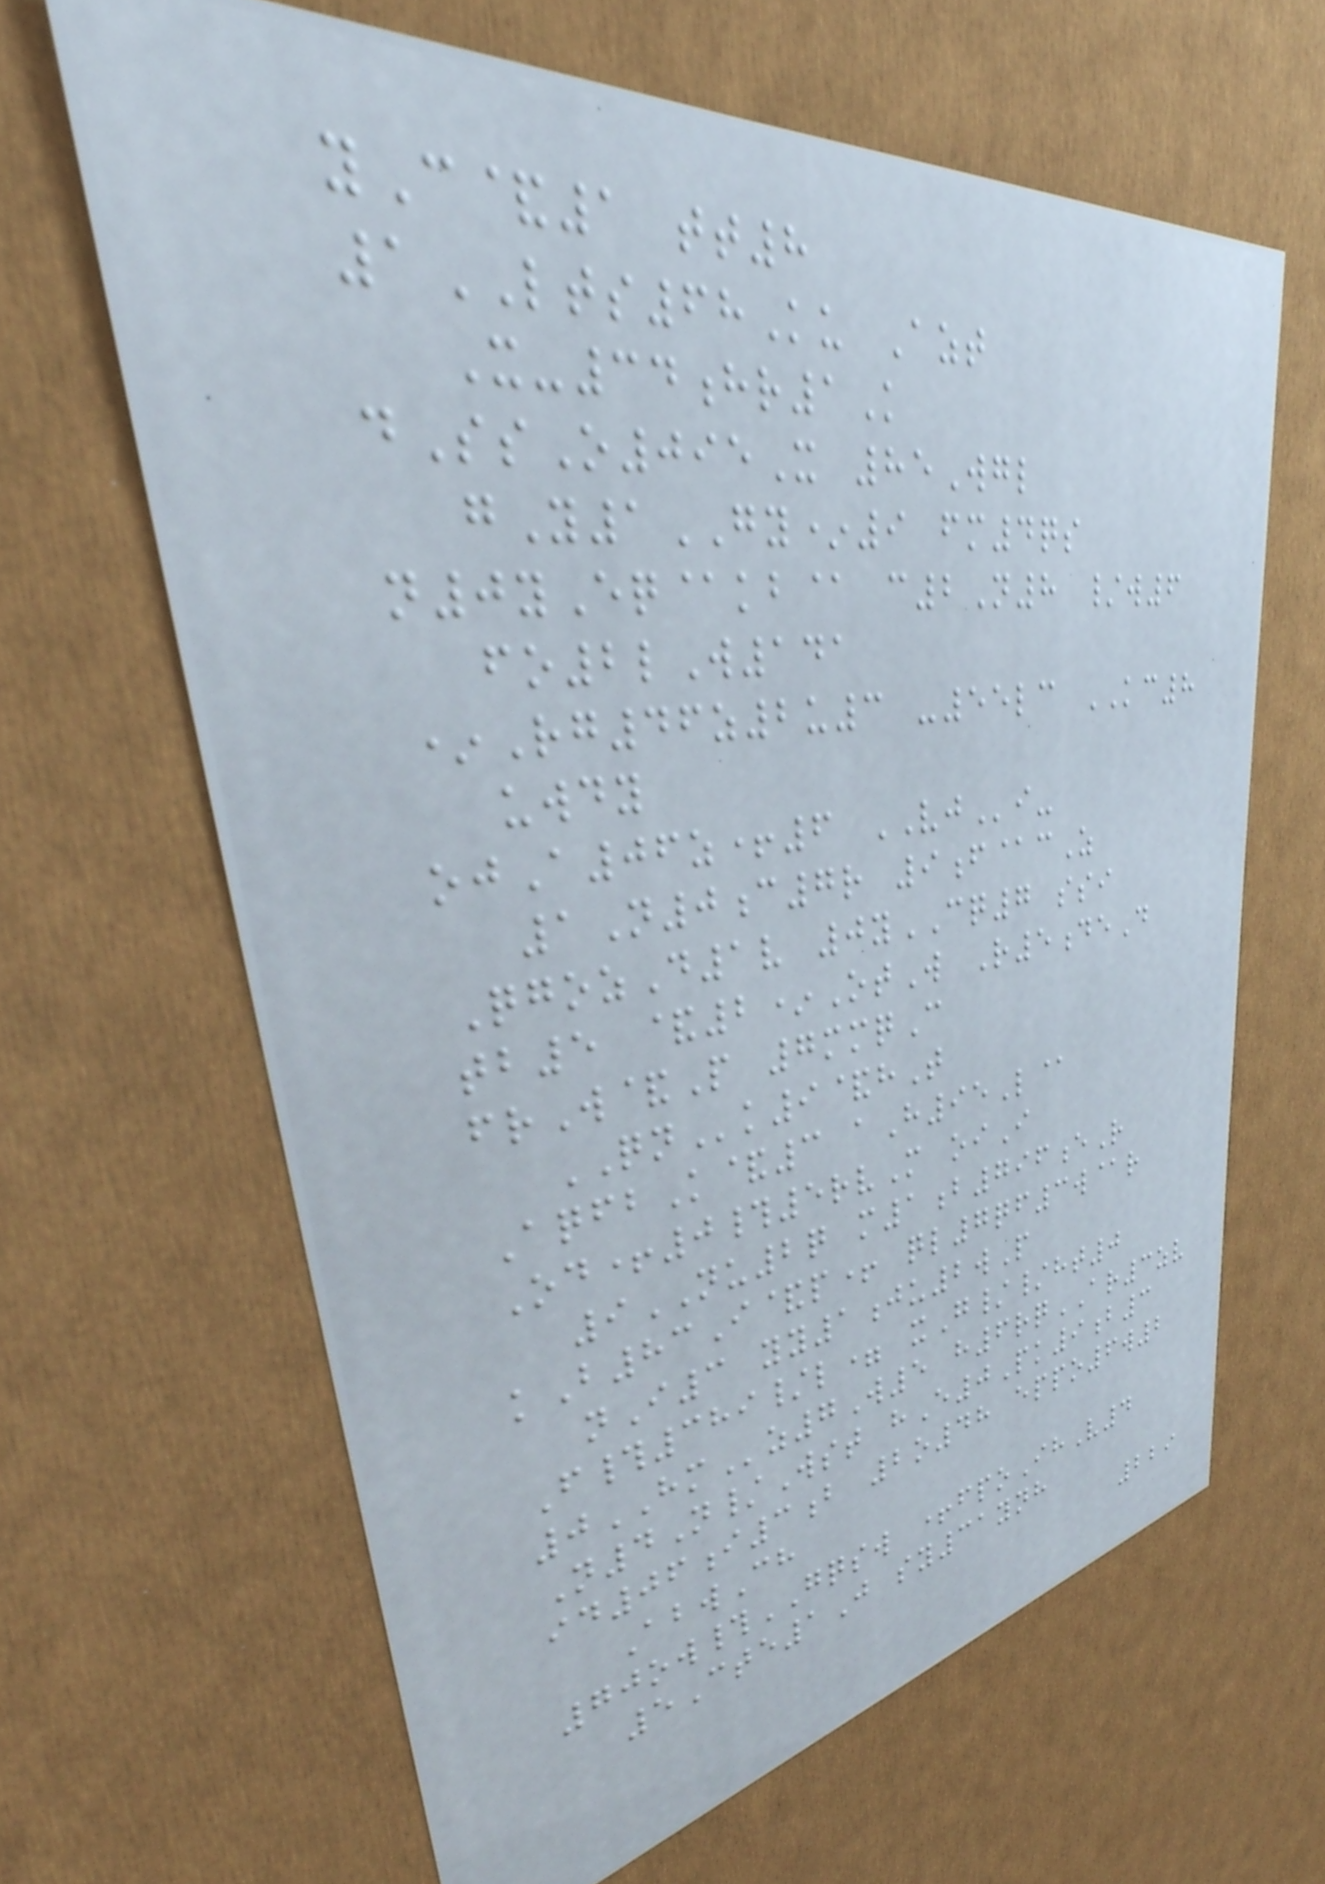yC&1 tt8
1LTS68Ku Azt
X-34hr1K
dSsO095X 85Wgl
gY1GY*9 fm4qs
n0yEq@kb@ c2N8 /w6
fo2lW141
*Rg46z2u3 -55lc KC8
uwdy
ojA06z+6 VJi-
1N0c7r 9f@cZ
QgozD1v 0yCQ7 ssi
tb5 &2*OtW R5deD
frW&P 7mmqC
QNk9&hT
AqfbK&3 aH95L@
Od+0#5rvM oiI
9NU2q m1b796eR
kB83I&p+ ql7qf3w@r
nI3 yy1ju2wP
F#389/l= xG//ht0
0HMz7W5 h6rqAR3zv
N4N/Wst hE0Pk9b3
id06i3b 2o48 eppo6w2
AbwCh
70ow#GQSW +fpoIhV4
5Cte1J sy31ynh
229
